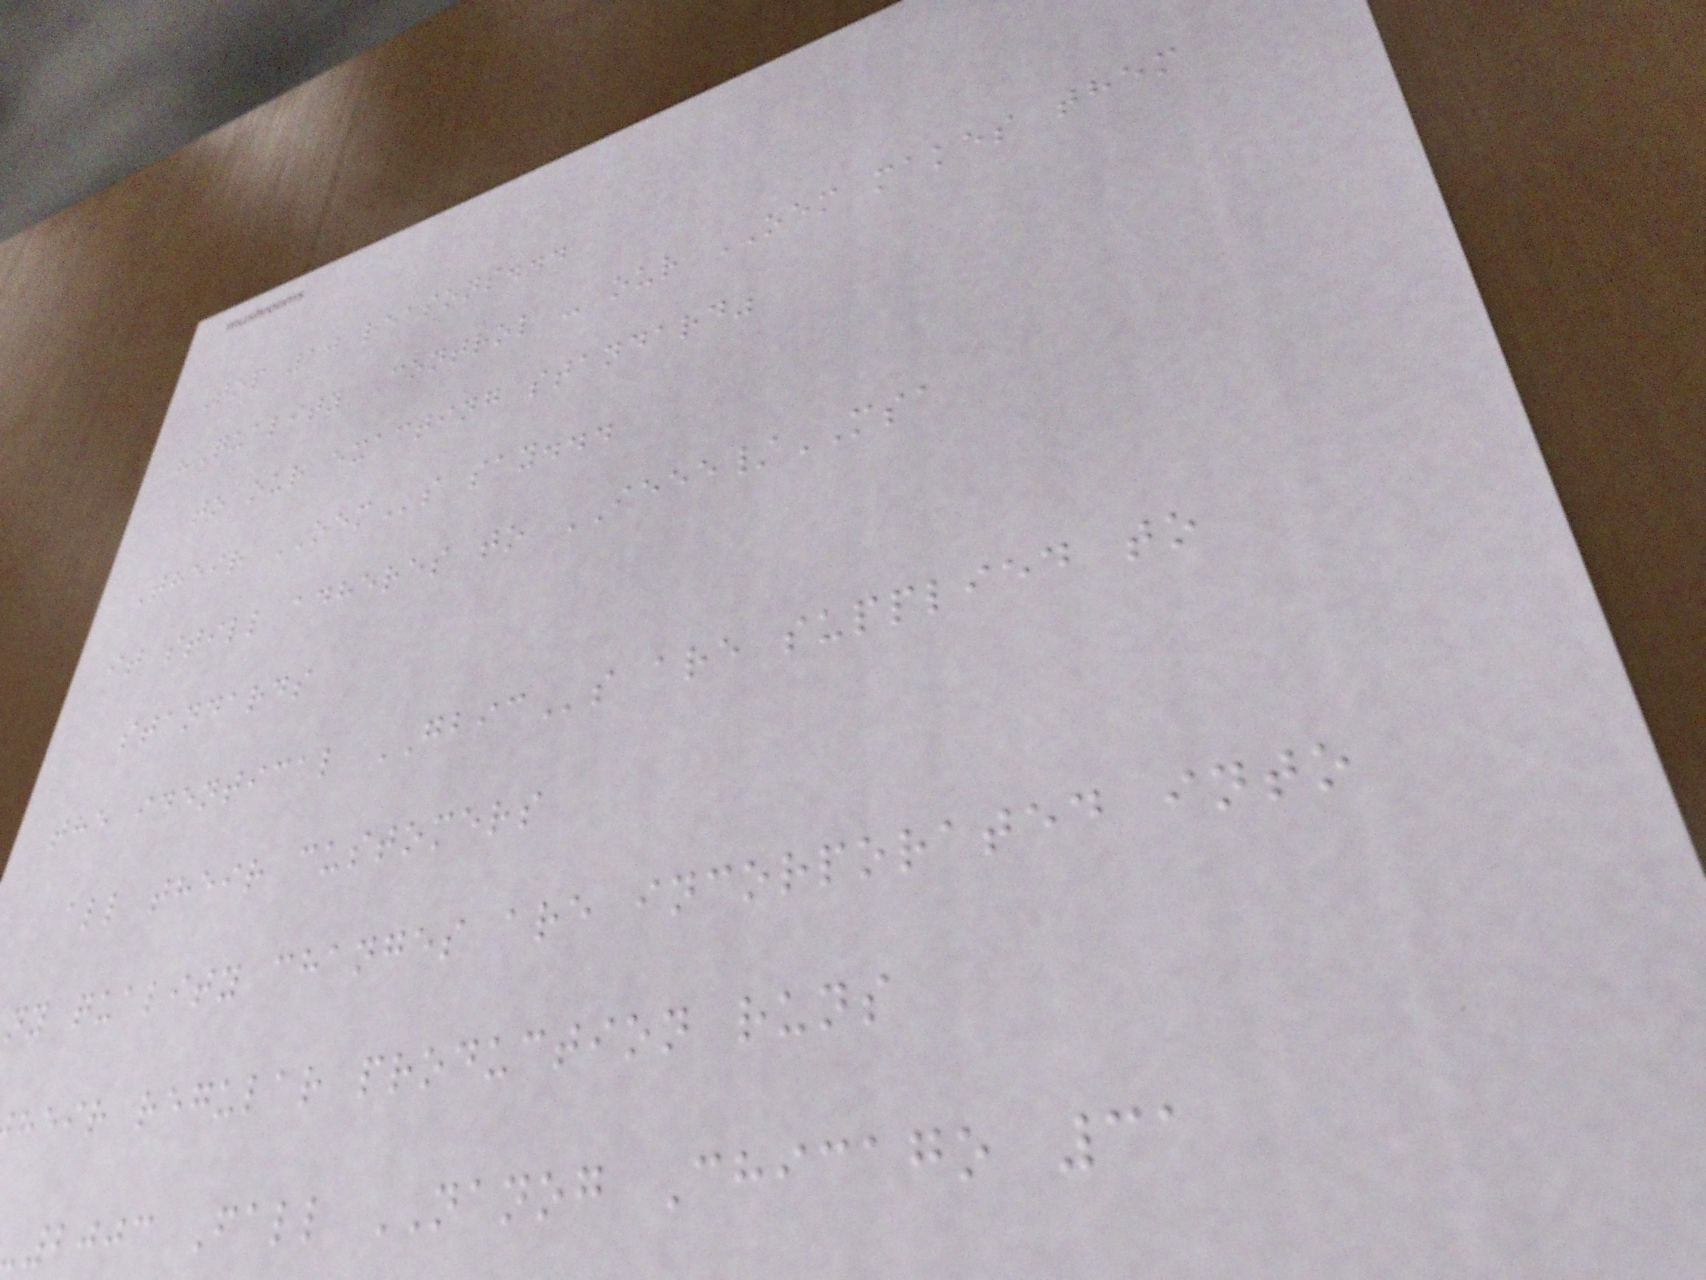Top 10 reasons...
"Quality Control - our OEM makes them
to our exacting standard"
Their OEMs say...
it still adheres to IEEE/MSA
standards
the identical GBICs are supplied to
all their customers
ny quality changes are incorporated into
heir regular production runs
2003 Fall NANOG Chicago 31
